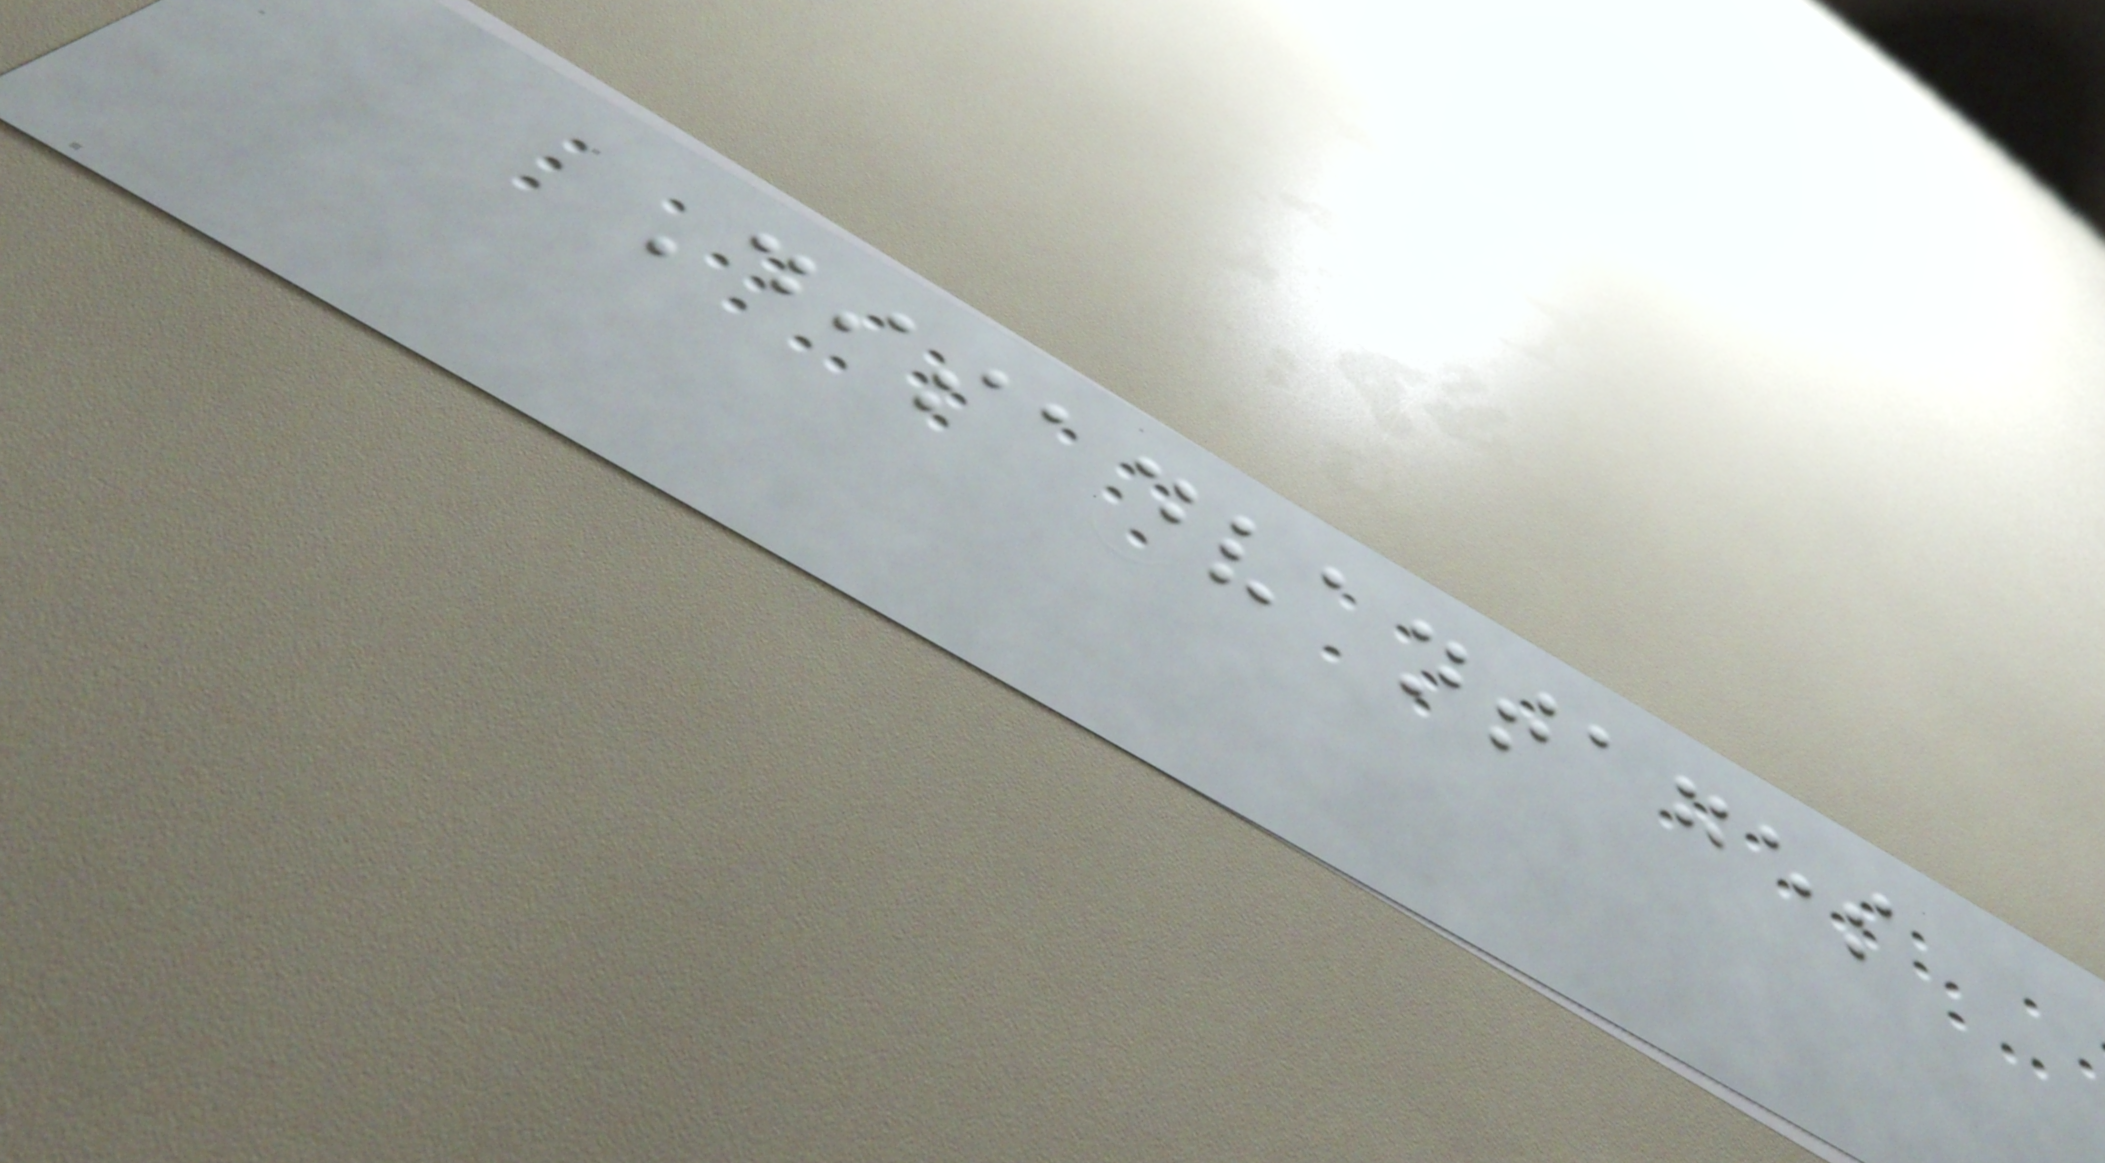Disadvantages
